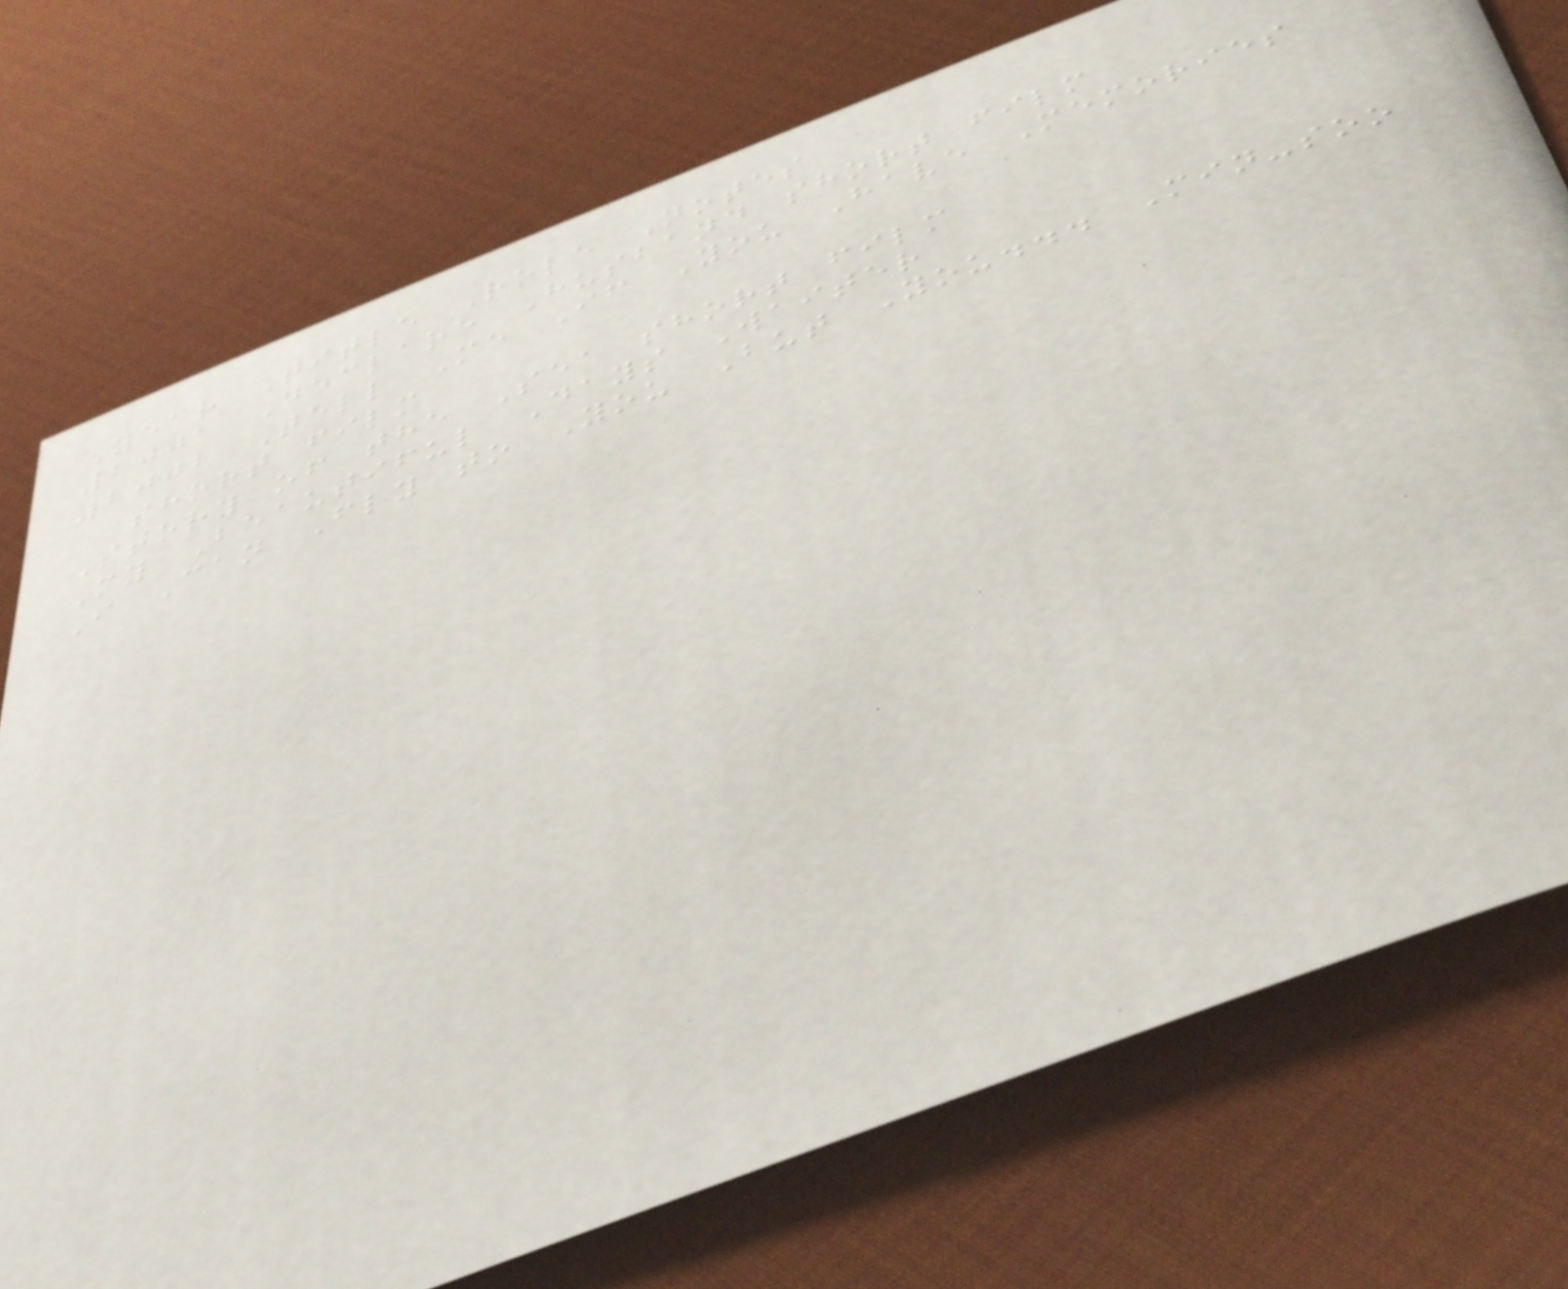Year Title Role Notes
2001 Declare Husband short film
2002 Tell Me If You Have Memories
short film
Story of the Sea short film
My Beautiful Days Waiter
I Can Fly to You But You... Min-soo
